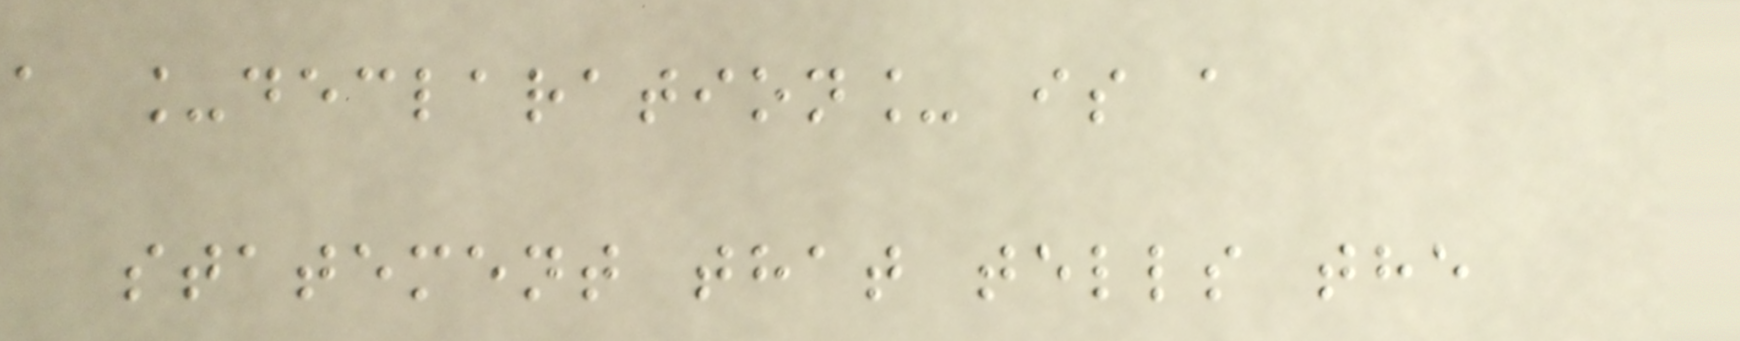a _declaration_ is a
statement that tells the
